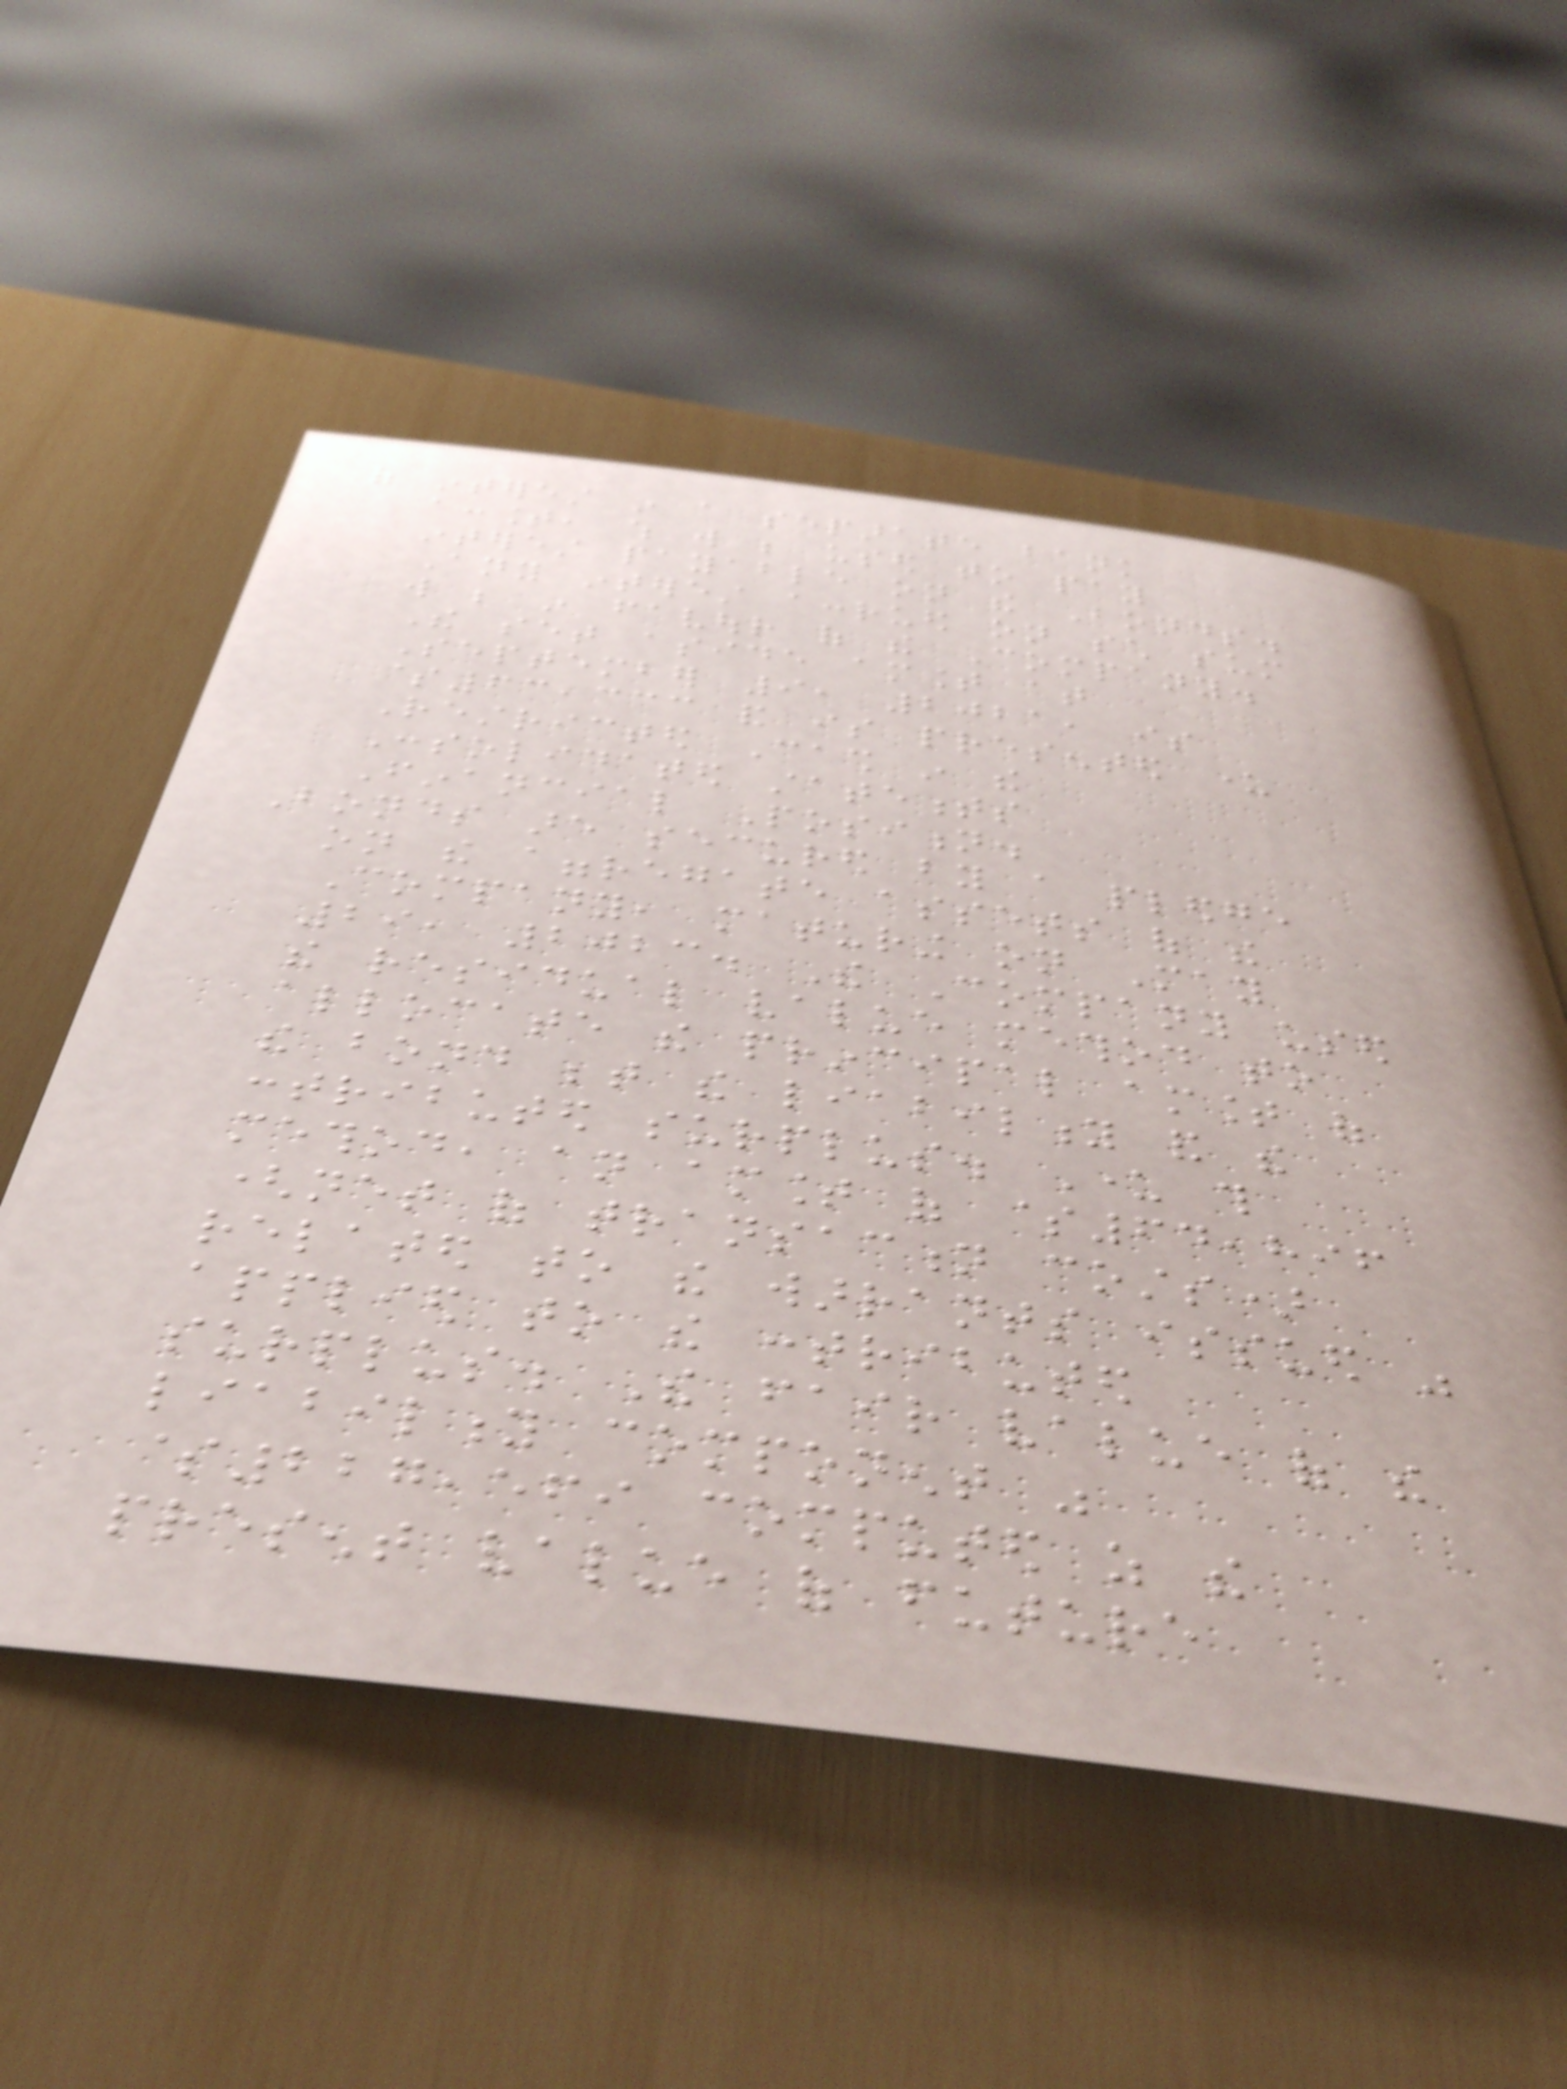of interest in a separate bank
account, which will be used to pay
interest payable on the Bonds.
Any interest accrued on such sum
will be in favour of the Company.
The set aside amount at
September 9, 2021, is
$63,333 and is presented under
Restricted Cash in the
Consolidated statements
Financial Position.
Bonds are secured by a pledge
on the aggregate assets of the
Company, maturing on May
29, 2023. The Company used
the residual value method to
allocate the principal amount of
the bond between the liability and the
contributed surplus. Under this
method, an amount of $64,896
(net of transaction costs)
related to the warrants issued was
applied to the contributed
surplus. The fair value of the
liability component was
$227,569 computed as the
present value of future
